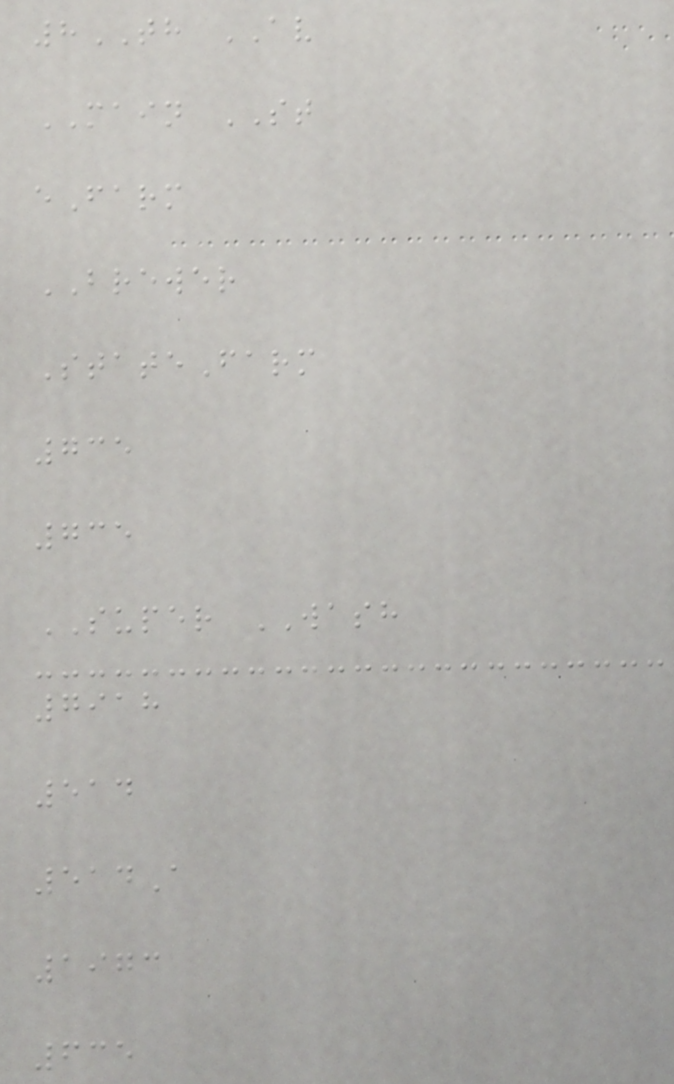8TH AV
MAIN ST
eFarm
BREWER
StateFarm
735
735
SUPER WASH
7918
514
514A
1973
635
